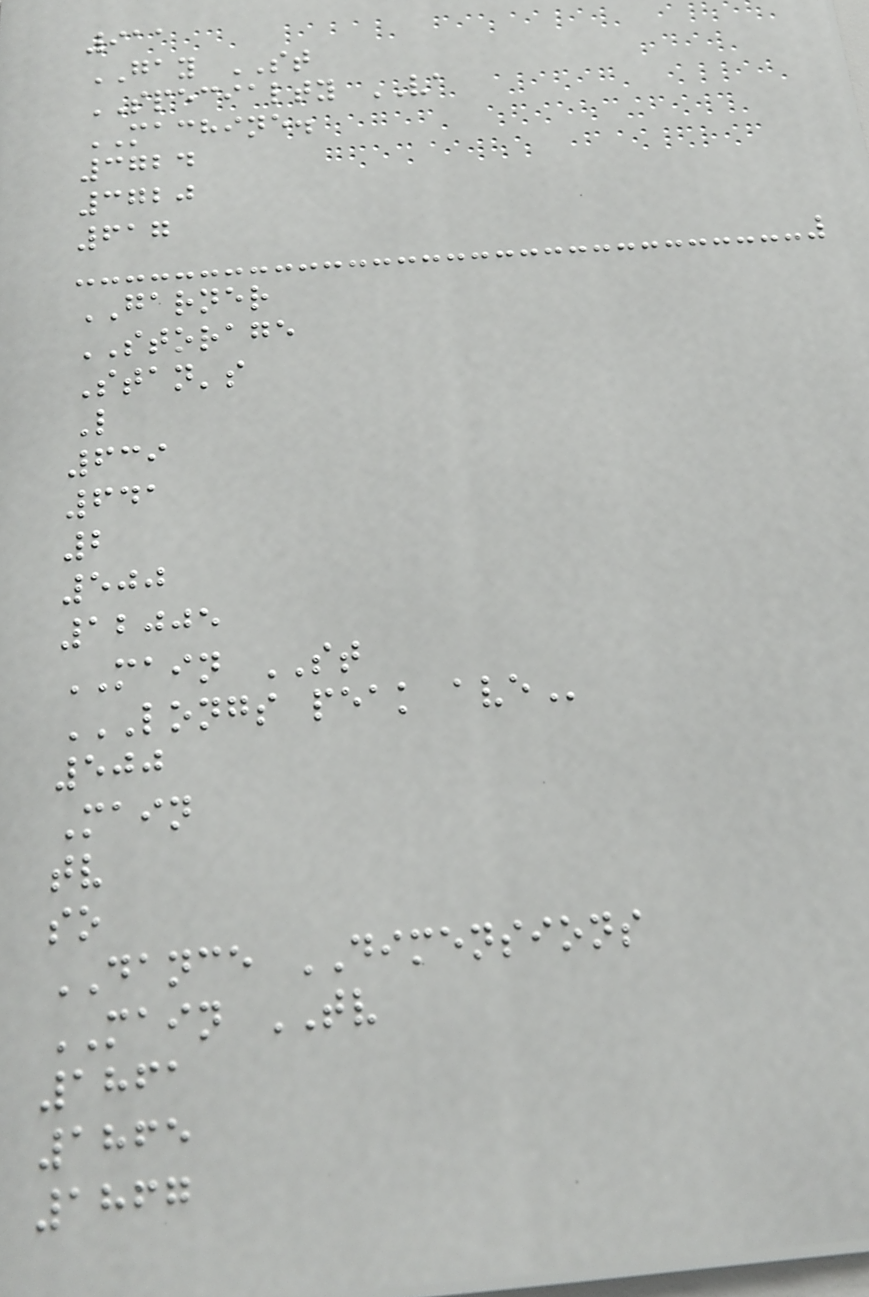911
GAY ST
SPECIALTY VA
MACHINE.
3724
3720
617
GARNER
STORAGE
Stan's
L
639
641
2
500
12005
MAIN ST
LONGS PEAK AVE
500
Main
tv
so
DANCE DIMENSIONS
MAIN TV
1861
1865
1867
